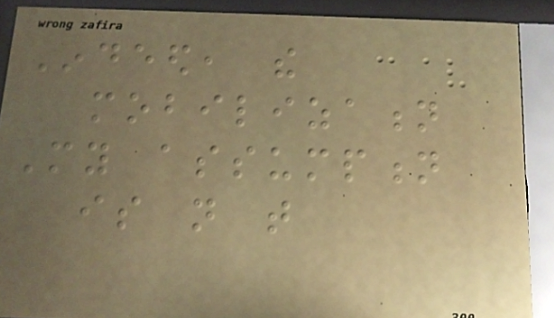Indeed, the
mobilization
My assumption
is not that
